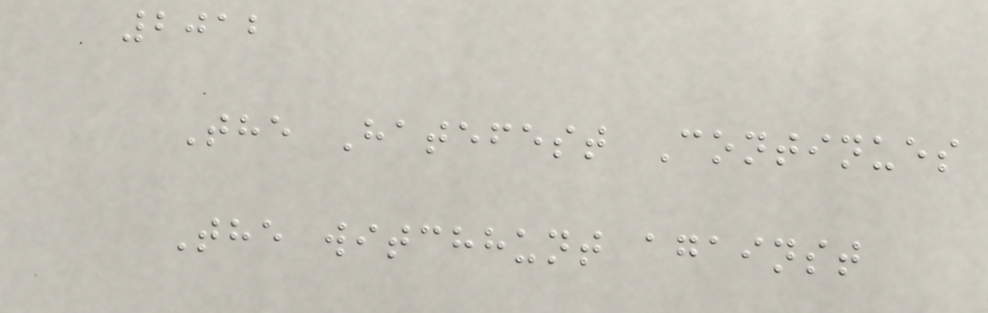2012
The Hatefest Continues
The witchhunt against
